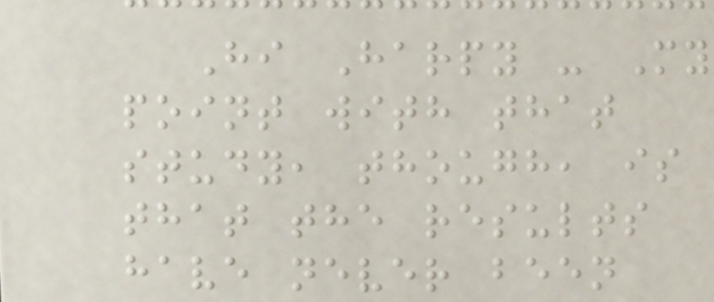Hi Harpy - My
point with that
study, though, is
that the results
have never been
